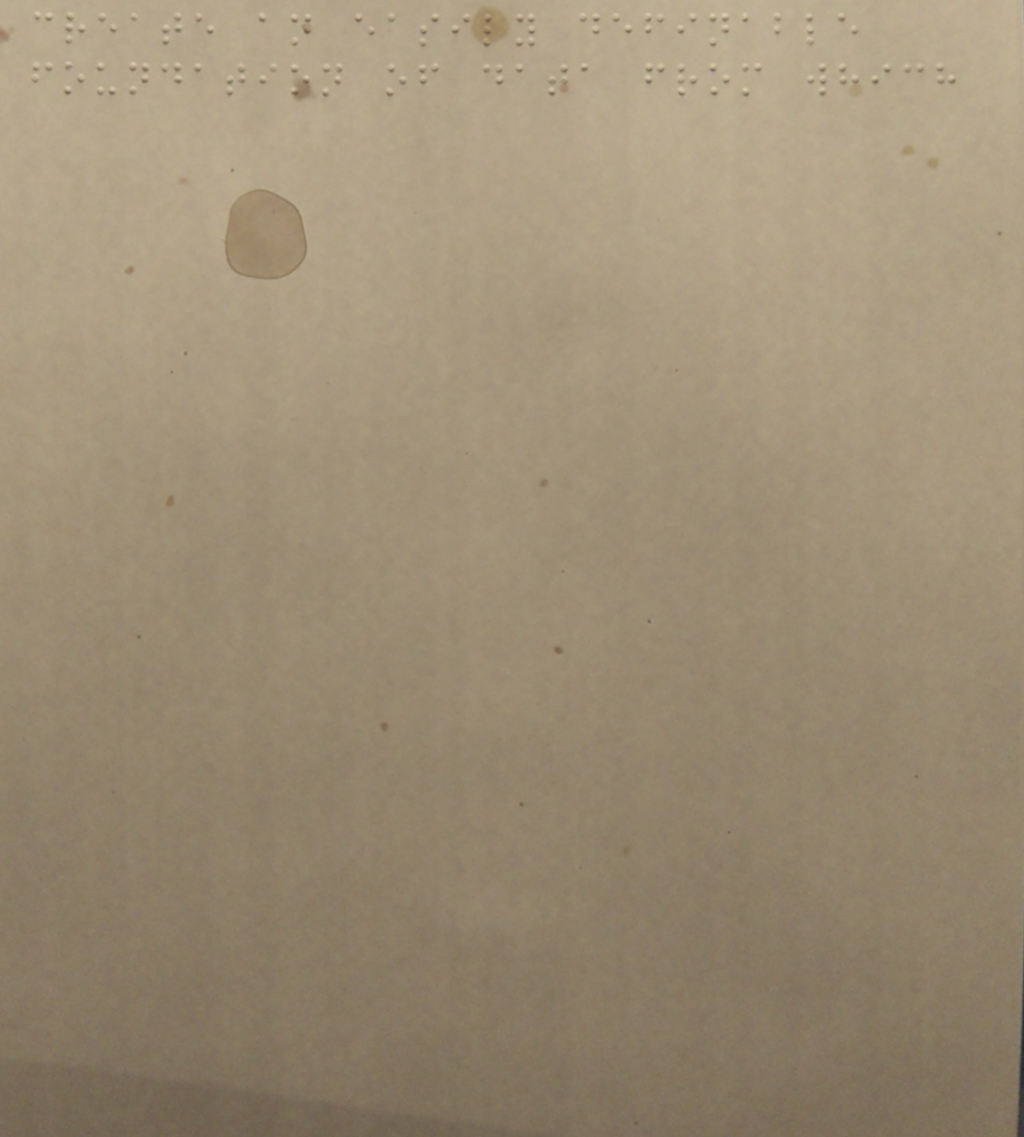create an easily definable
foundation of data from which
